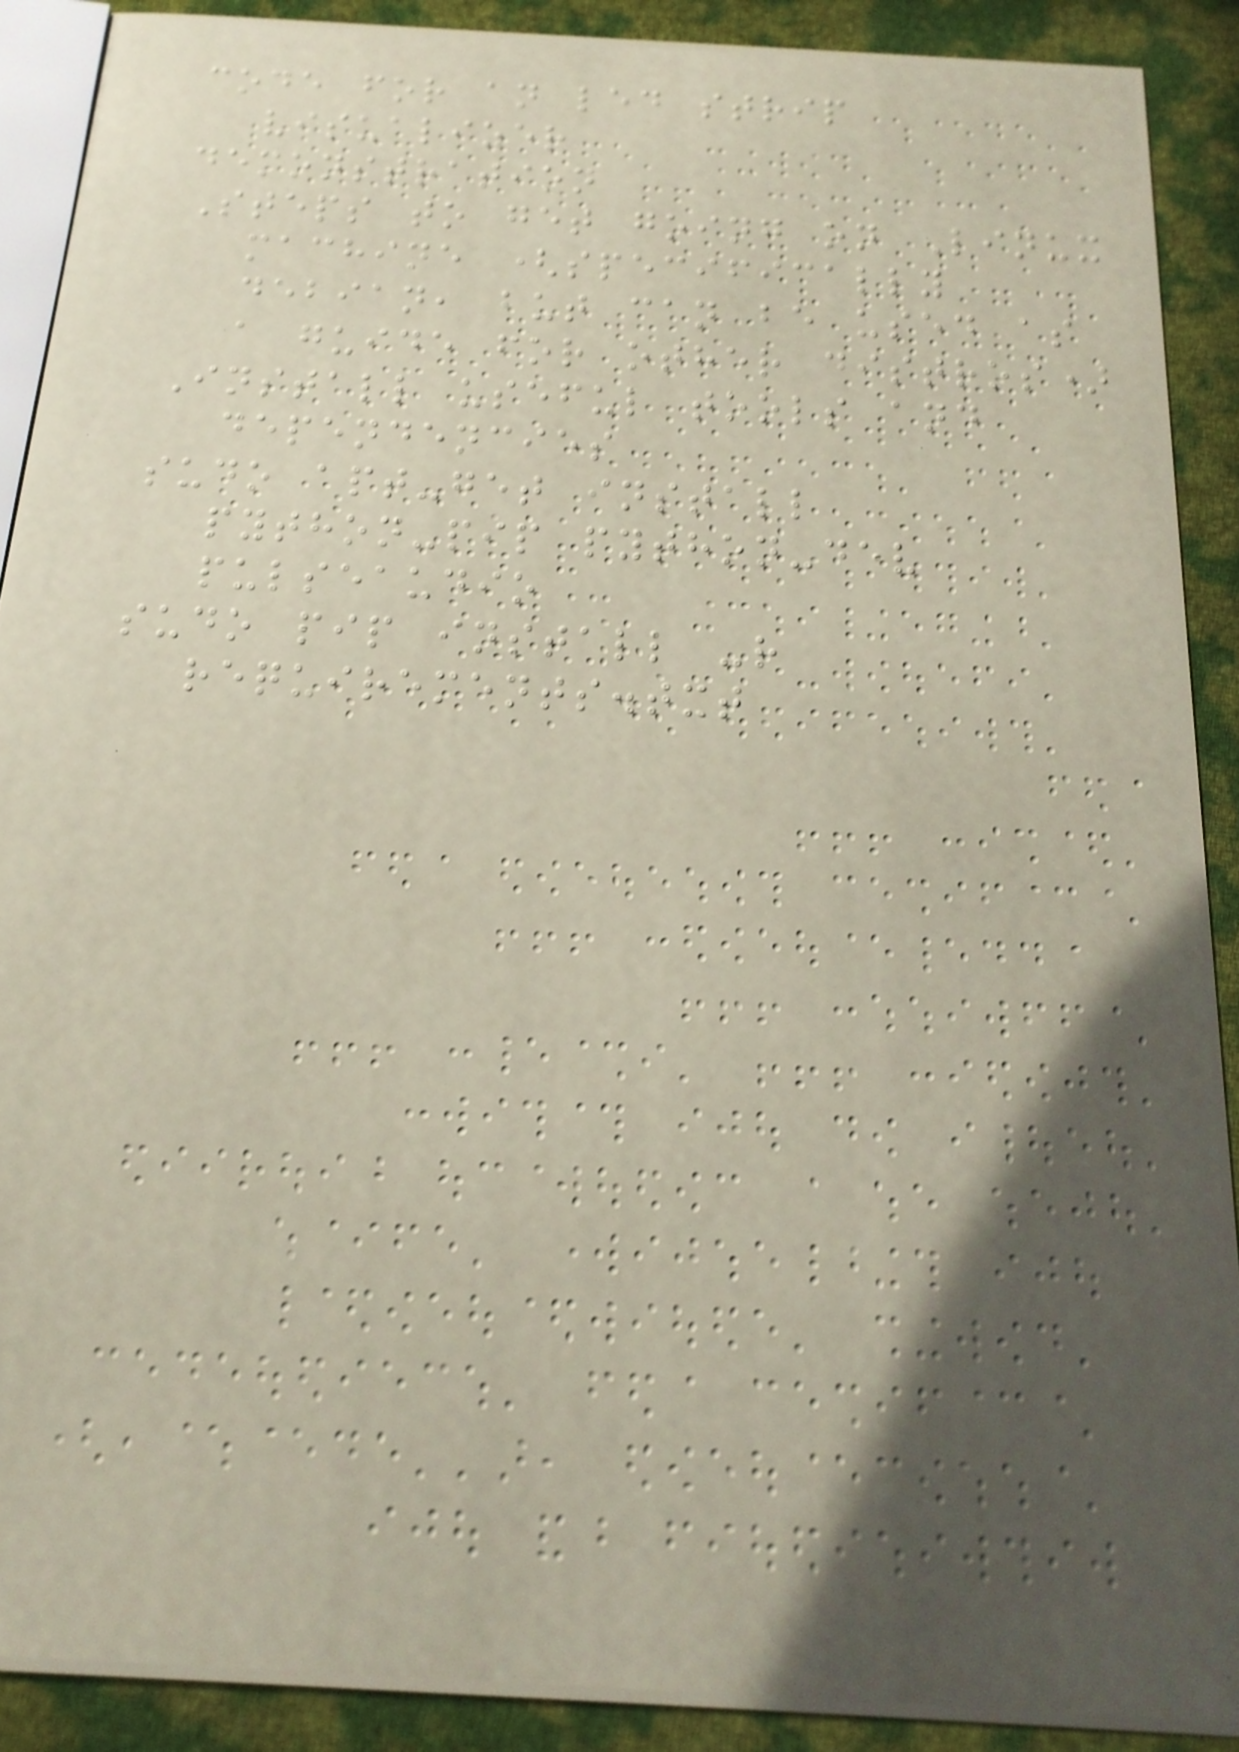code for an led strip
visualizer
demonstration
Steps to get going on Linux
machine (specifically
debian, but can be used as
a guide for other distros)
Install useful tools and
dependencies
sudo apt-get install
python-pip python-dev
pulseaudio
sudo pip install -r
requirements.txt
